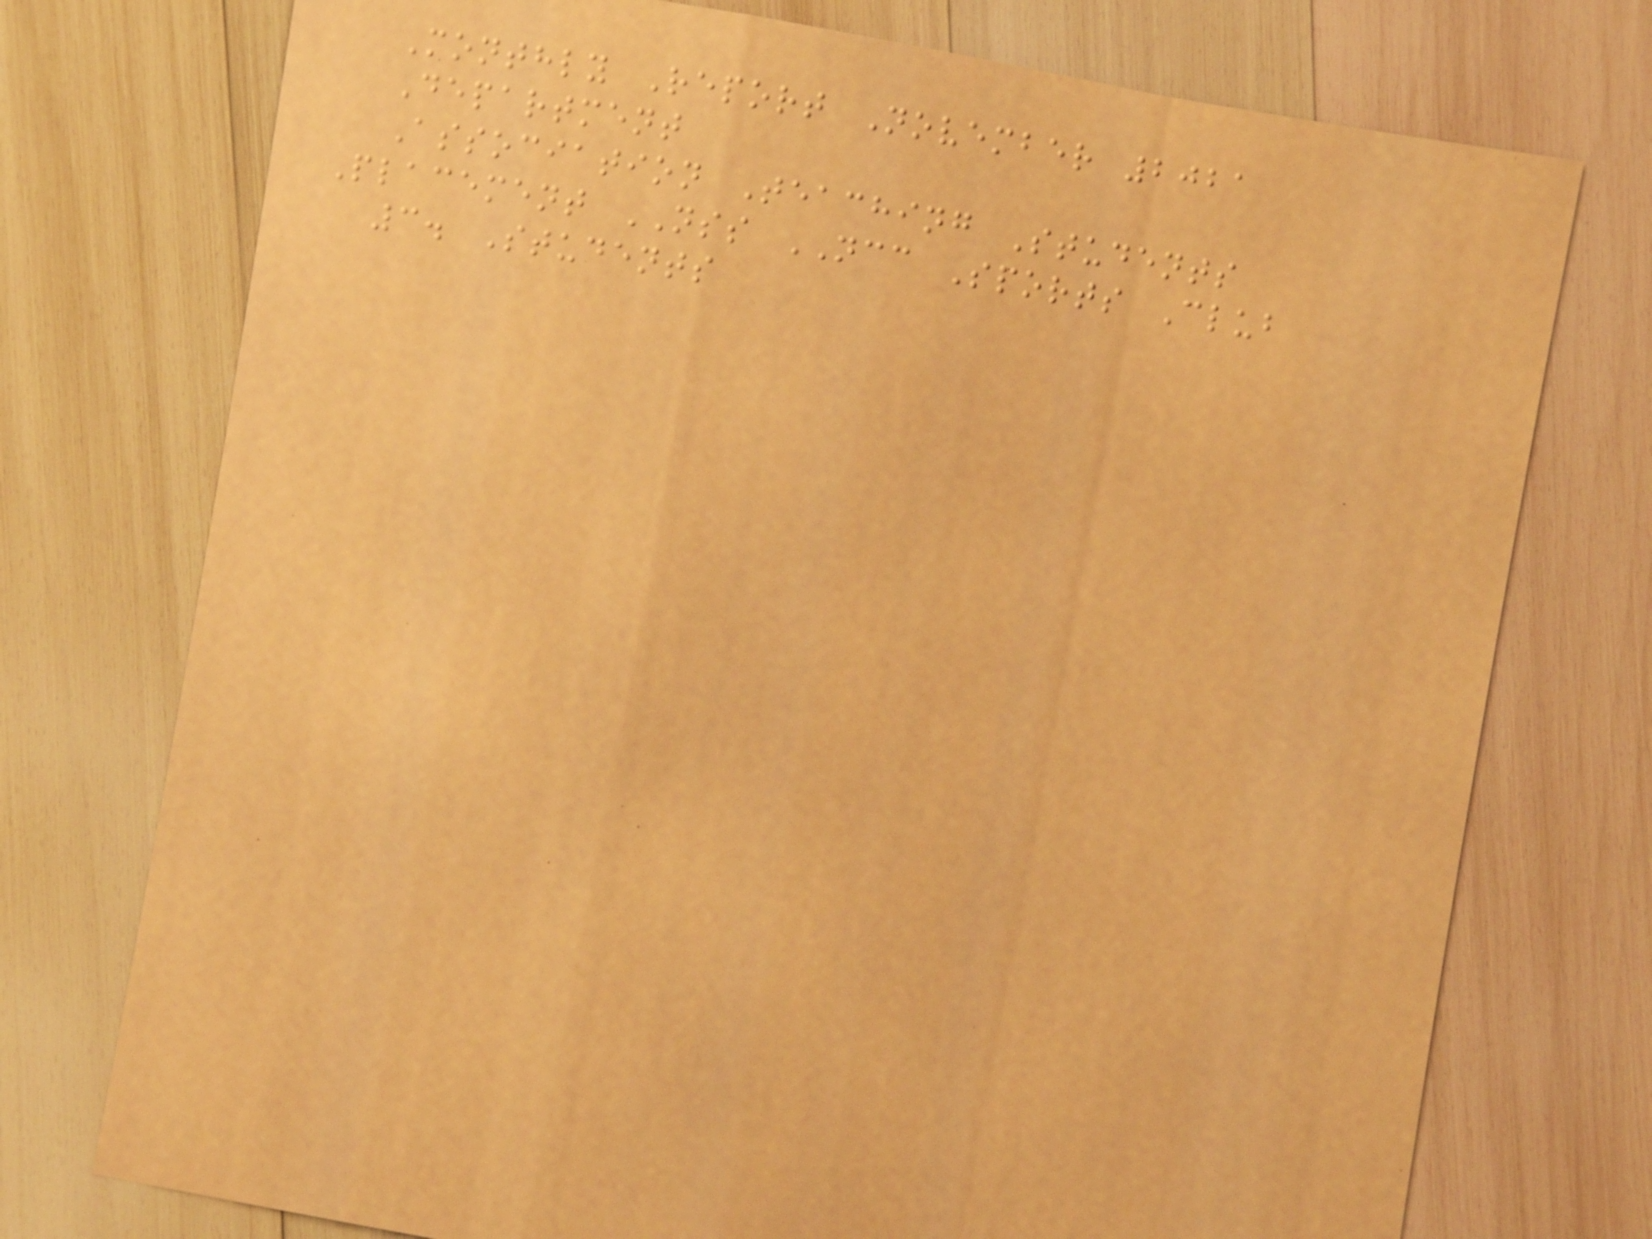Monthly Report November 2021
Department
Association Teaching Students
Placement NSS NCC Sports Club
3. Students
